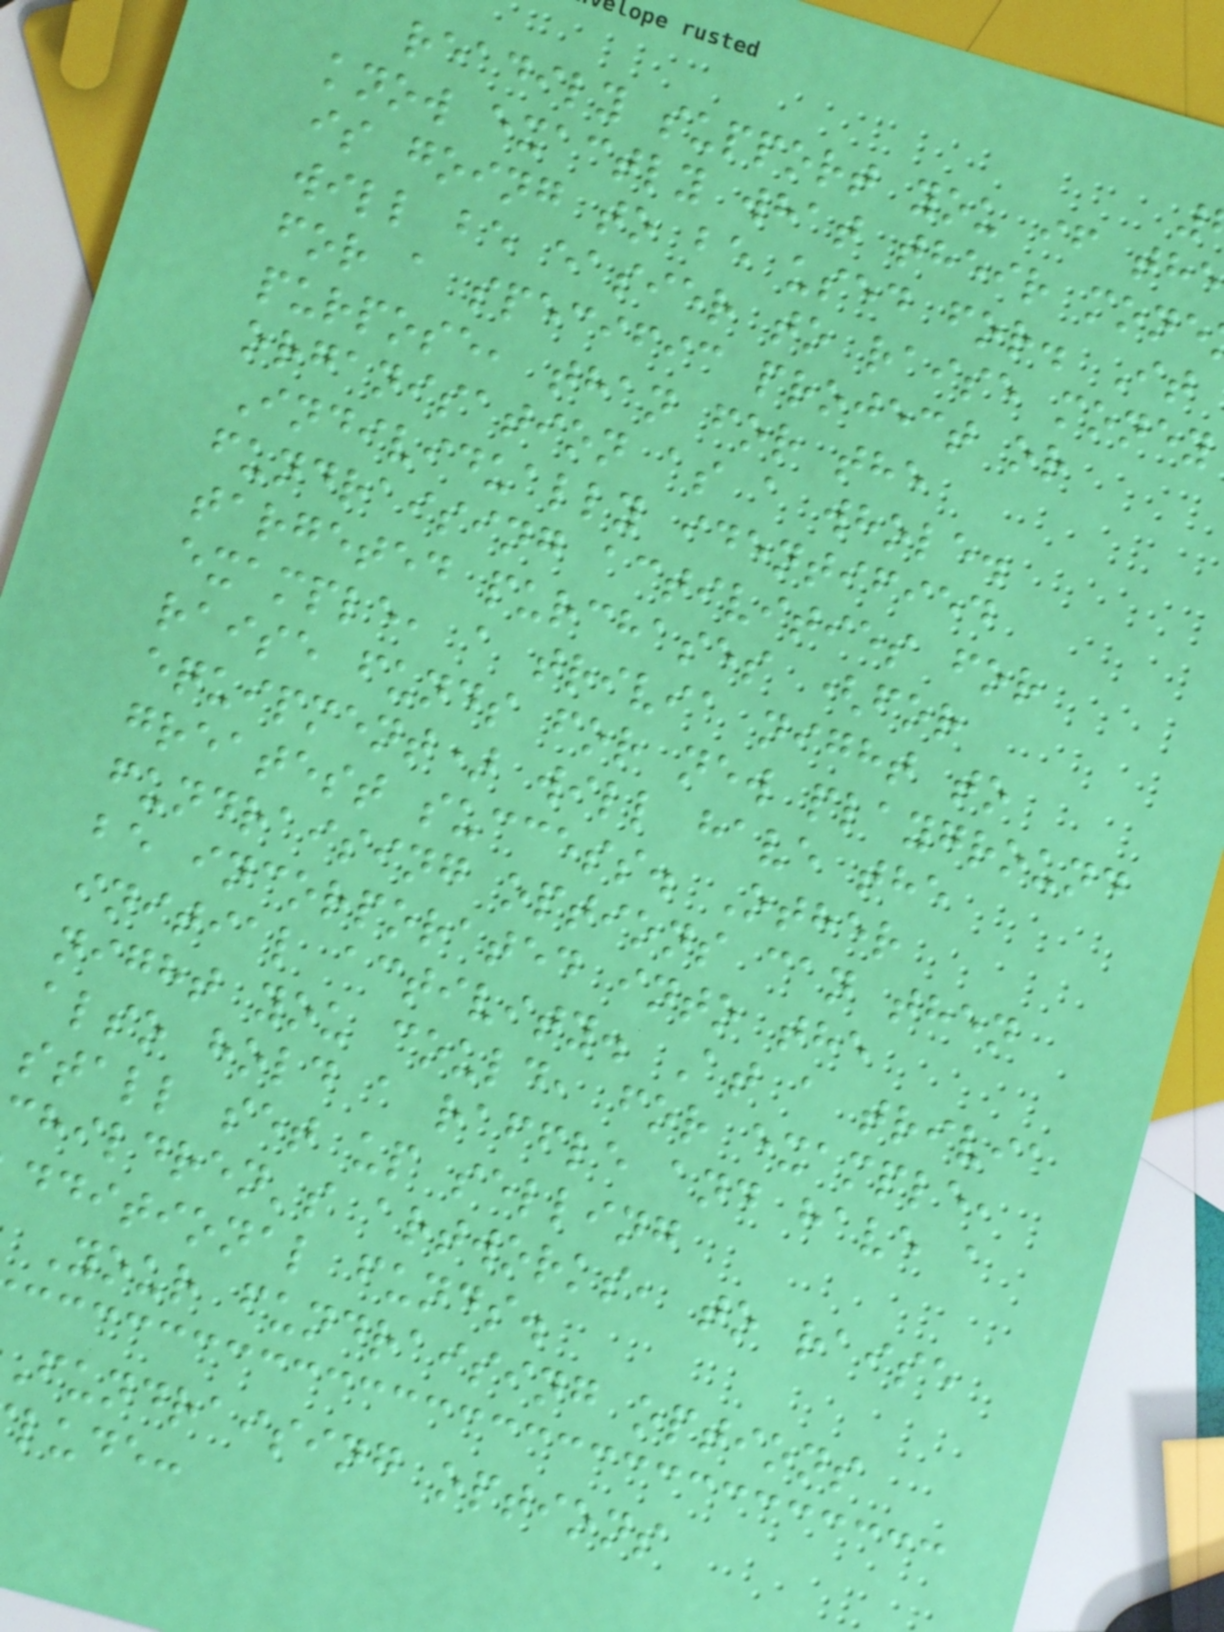readily support you if th
know exactly what their mone
is going to be used for. It
will be easier to raise money
for a specific project or
purpose, than for the
organisation as a whole.
Individually identified
fundraising activities for
targeted purchases (for
example, a trivia night to
raise funds for new playground
equipment) will have the
greatest success. Other
fundraising options can then
be incorporated into the
initial activity. At a trivia
night you could, for example,
also hold a raffle and have a
stall set up selling
children's artworks, to raise
dditional funds.
Your fundraising options
fundraising options
lude:
